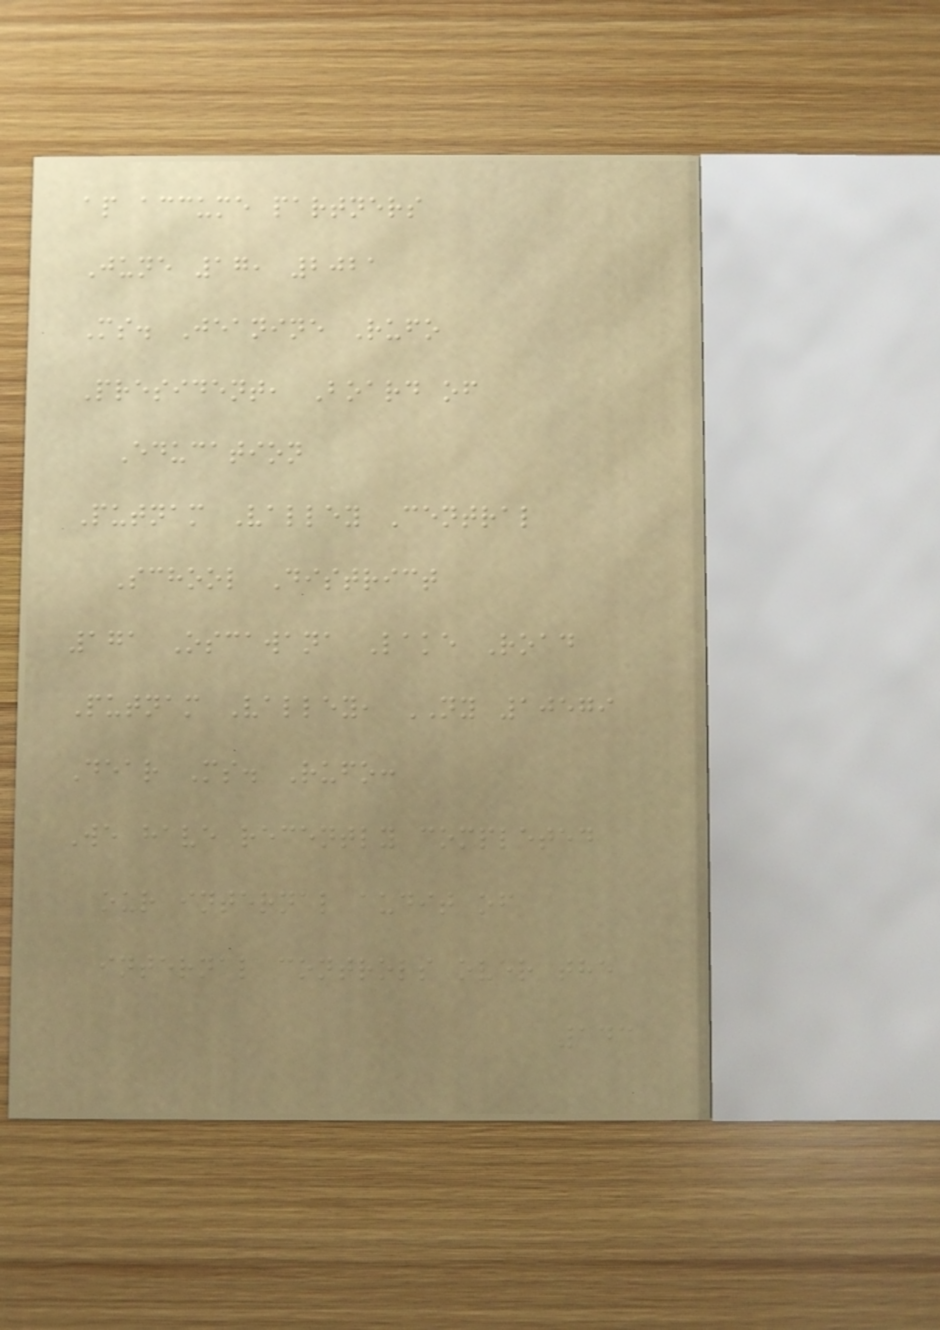ap accume partners
June 17, 2021
Ms. Jeanine Rufo
President, Board of
Education
Putnam Valley Central
School District
171 Oscawana Lake Road
Putnam Valley, NY 10579
Dear Ms. Rufo:
We have recently completed
our internal audit of
internal controls over the
143
